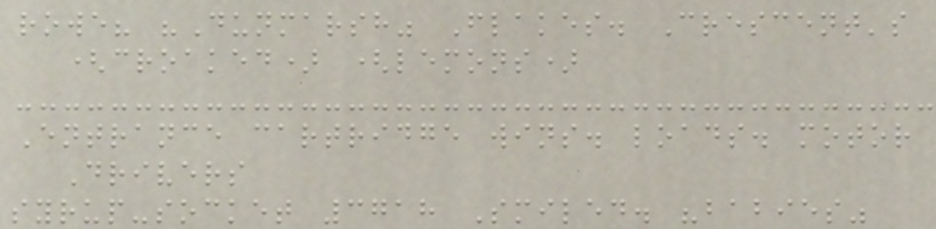rowe? "Dunmarsh" Flakes. Crescent's
(croaked) (lemons)
Entrance cartridge wins. loads. motor
Drivers
syrup-socket 3718 Smiled. "babies"
